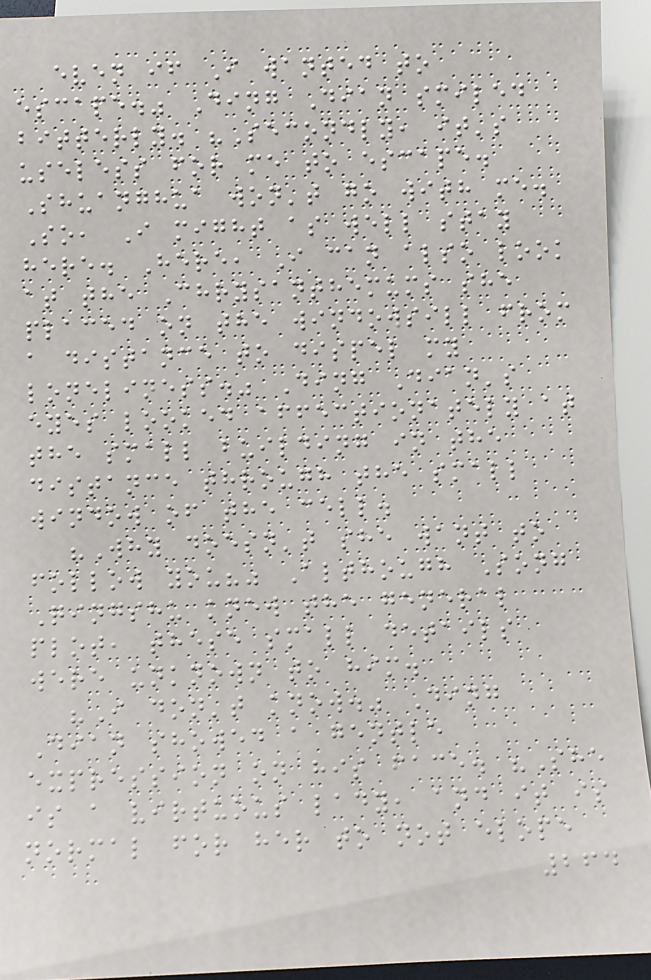even if I wanted to
escape." Ding Dian smiled
bitterly. "Secondly, it's
useless for me to escape.
Shuanghua won't go with me.
So, I might as well stay
here. Here, I can also look
at the Chrysanthemums she
placed on the windowsill from
a distance to dispel my
loneliness." Ding Dian's
eyes looked affectionately at
the small building in the
distance through the small
window of the cell.
"Why doesn't she want to
follow you?" Although Song
Qingshu knew the general
plot, these small details
were unknown to him.
"I don't know." Ding
Dian showed a gentle
expression on his face. "She
is a virtuous lady, and it is
normal for her to not elope
264
